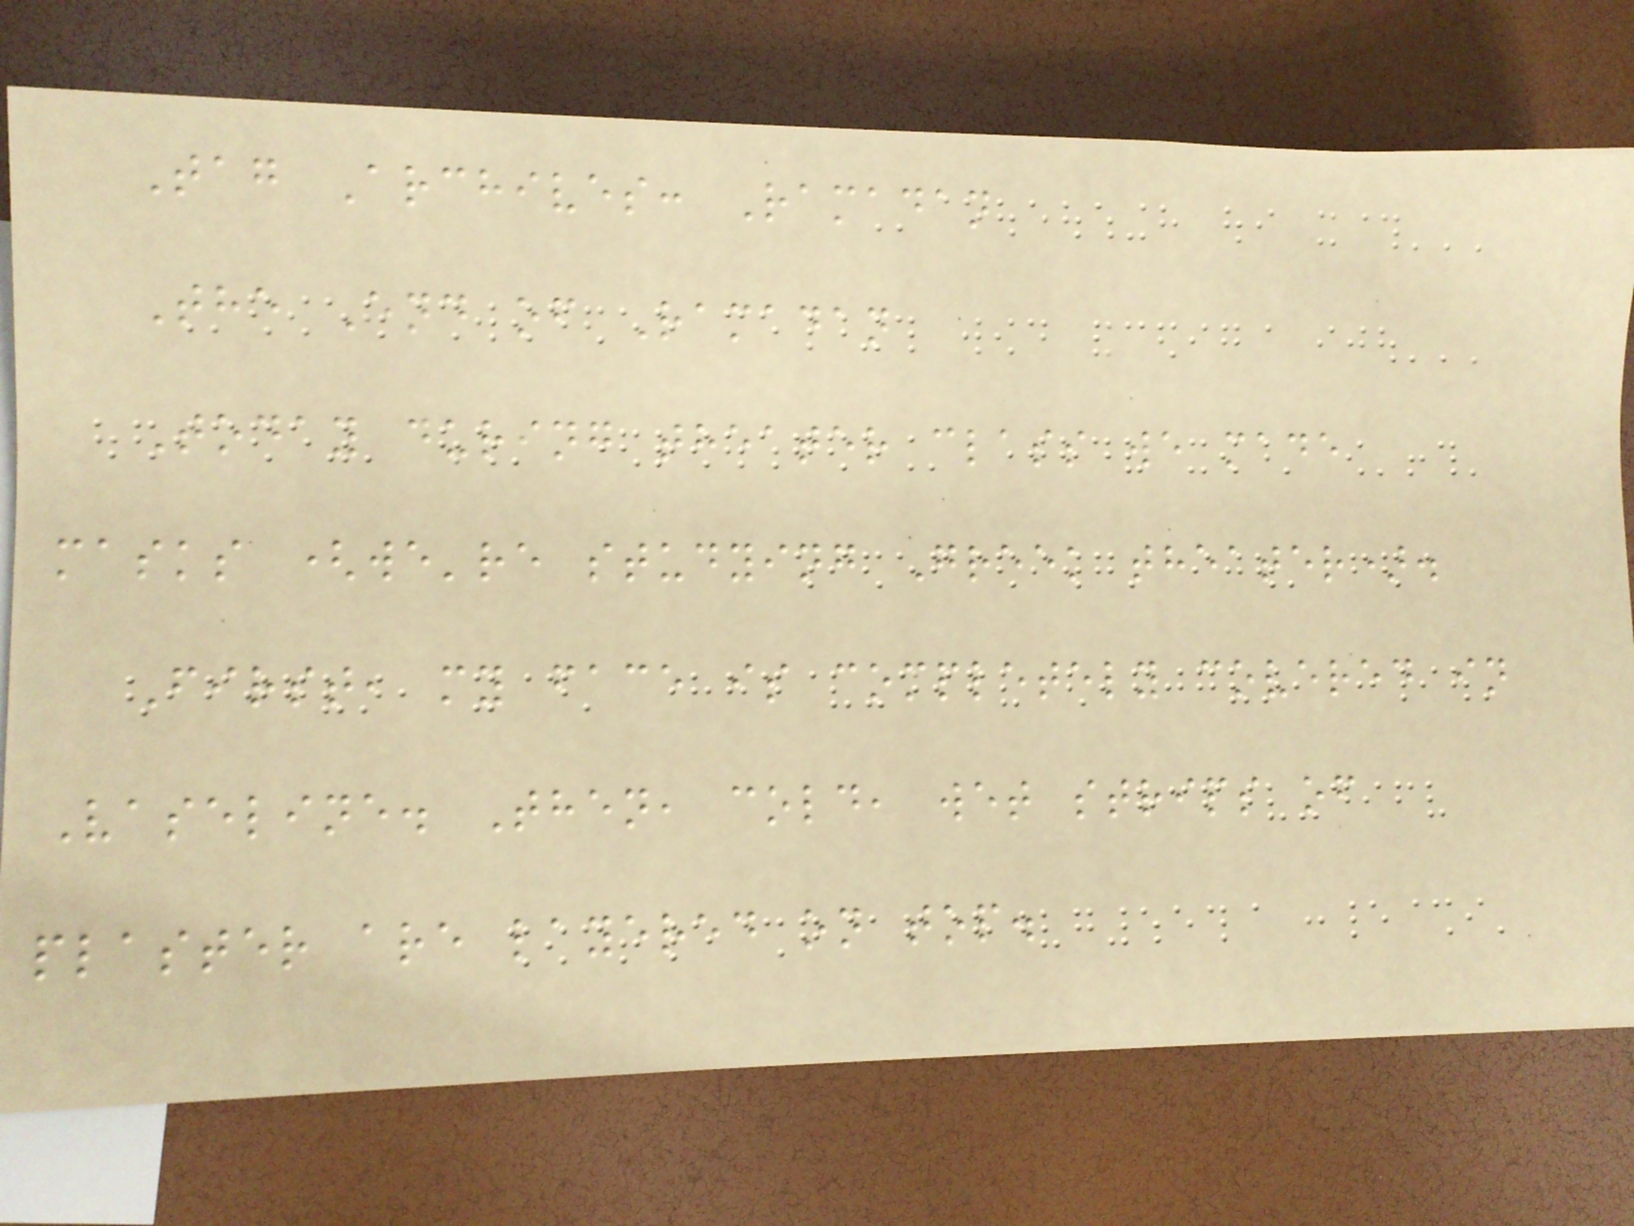Tag Archives: Ramadan
The End of Ramadan
Today during theater class we made
masks (we're studying Greek theater).
First, my face is completely covered in
Vaseline. Then, cold, wet strips of
plaster are layered on top.
